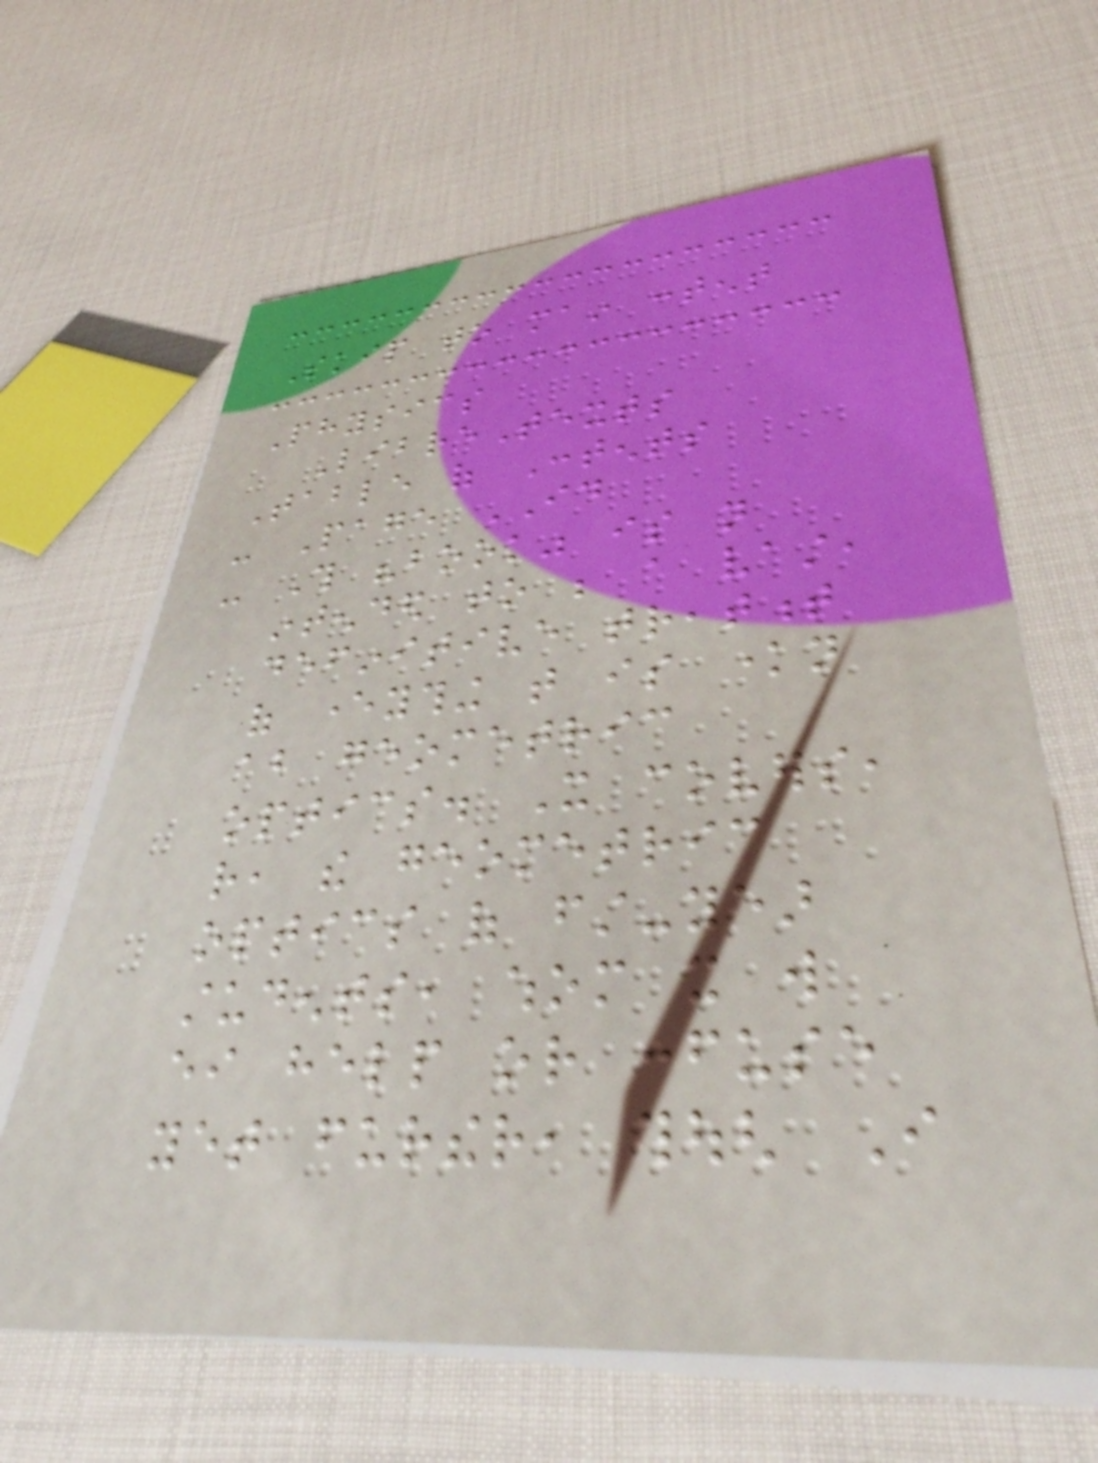Skip to main content
Physics
LibreTexts
Table of Contents
- Page ID
- This "book" is not
intended to be a vast,
definitive treatment
of everything that is known
about geometric
optics. It covers,
rather, the geometric
optics of first-year
students, whom it will
either help or confuse
yet further, though I
